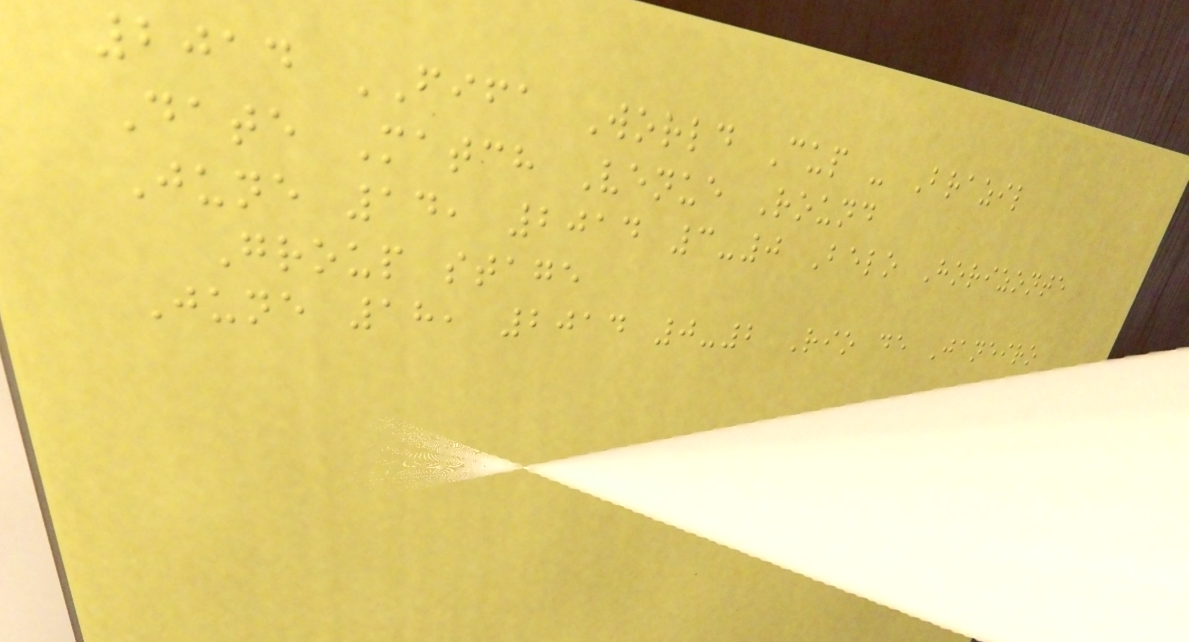2014 FIFA World Cup - Brazil
Date Match Venue Round
June 14, 2014 3-0 Belo Horizonte
Group stage
June 18, 2014 0-2 Rio de Janeiro
